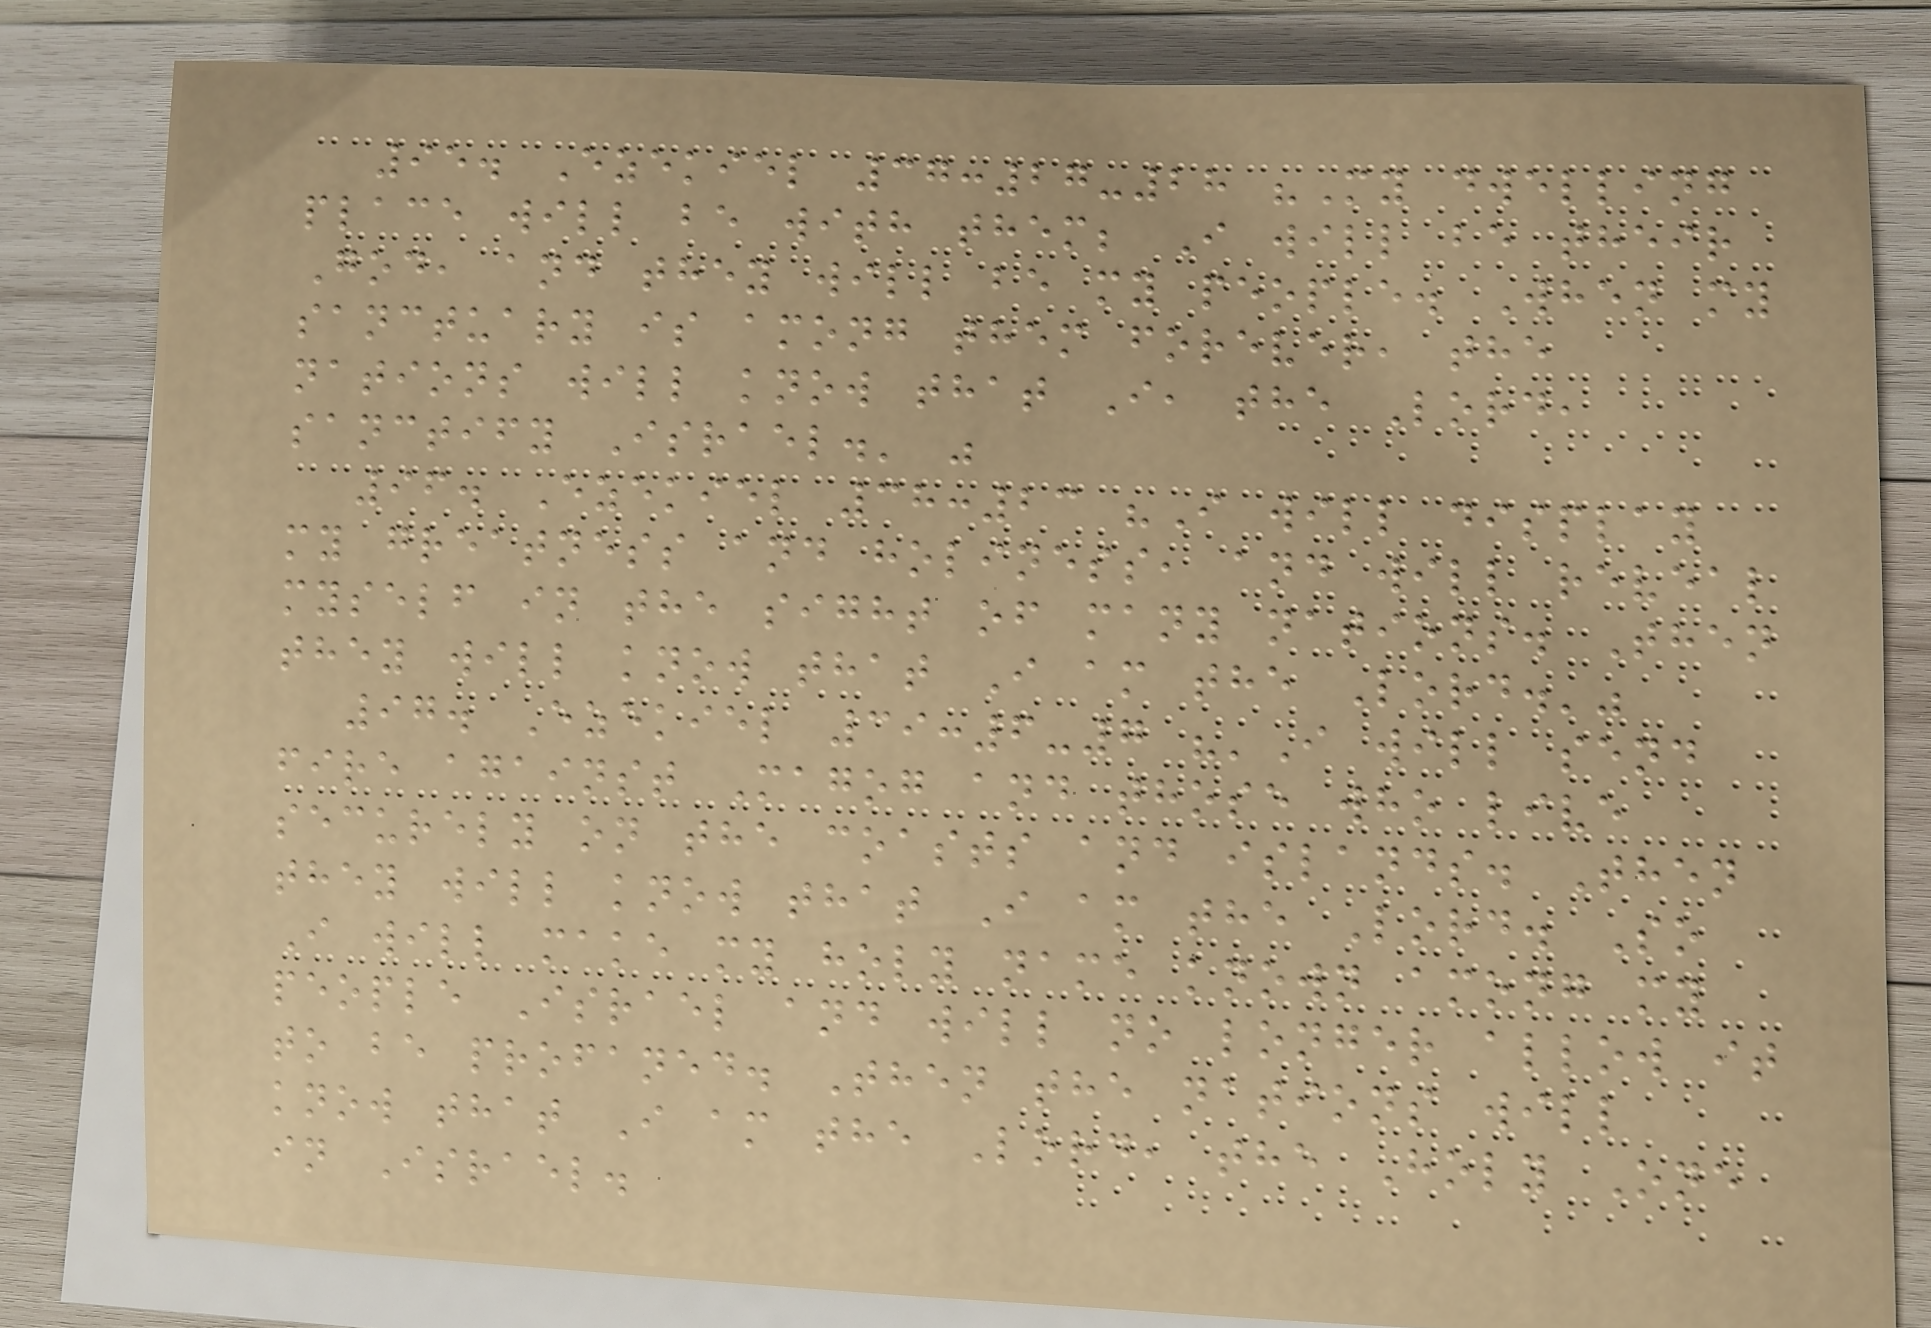95. Ezekiel 37:27-28 "My dwelling
place will be with them; I will be their
God, and they will be my people. When my
sanctuary is among them forever, the
nations will know that I, the Lord,
sanctify Israel.' "
96. Ezekiel 38:23 "I will display
my greatness and holiness, and will reveal
myself in the sight of many nations. Then
they will know that I am the Lord.'"
97. Ezekiel 39:6-7 "'I will send
fire against Magog and those who live
securely on the coasts and islands. Then
they will know that I am the Lord. So
I will make my holy name known among my
people Israel and will no longer allow it
to be profaned. Then the nations will
know that I am the Lord, the Holy One
in Israel.
